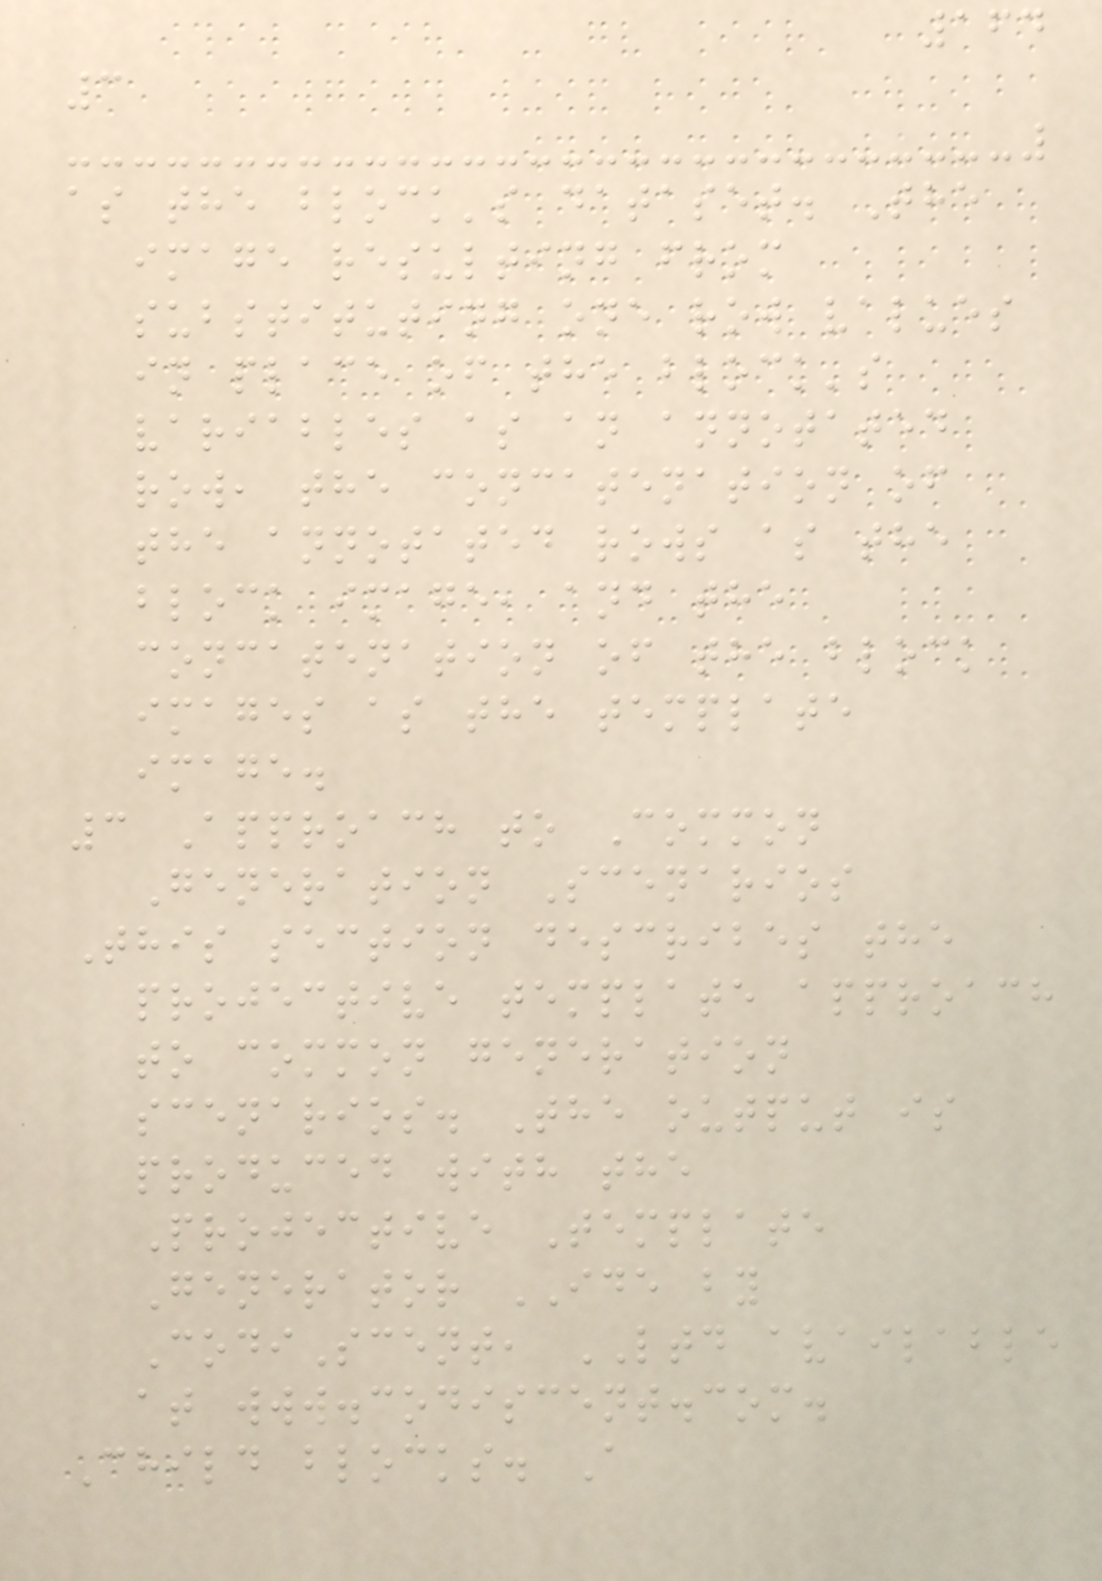164
3
as the block's dataset. The
image resulting from
substituting one row values
in place of the block's
variables as an annotated
row, the concatenation of
the annotated rows as the
block image, and the
concatenation of the block
images as the template
image.
3 Approach to Common
Generation Scenarios
This section describes the
projective template approach
to common generation
scenarios. The output is
produced with the
Projective Template
Generator IDE by
CodiScent, LTD available
at www.codiscent.com.
Child blocks. A
